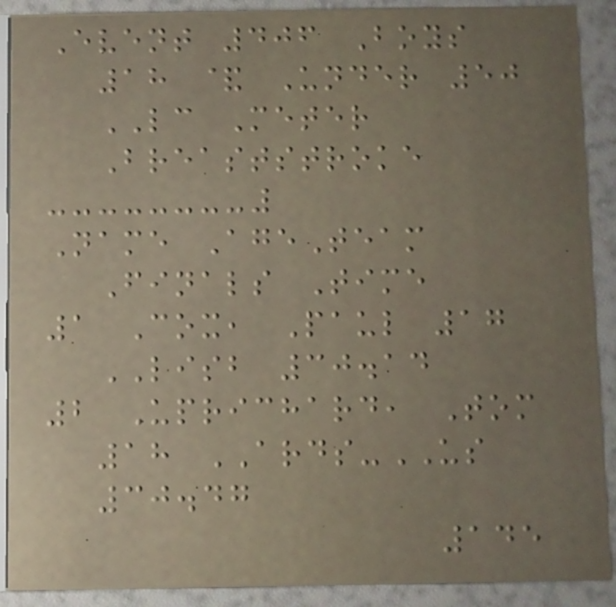Event 406 Boys
18 & Under 50
LC Meter
Breaststroke
Name AgeTeam
Finals Time
1 Cox, Paul 17
LISB 30.14
2 Uprichard, Tom
18 ARDS-US
30.47
145
